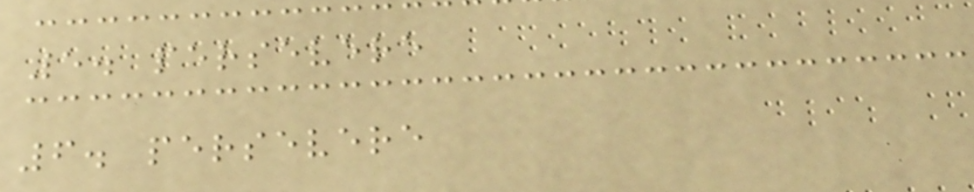5. persevere
6. persevere
